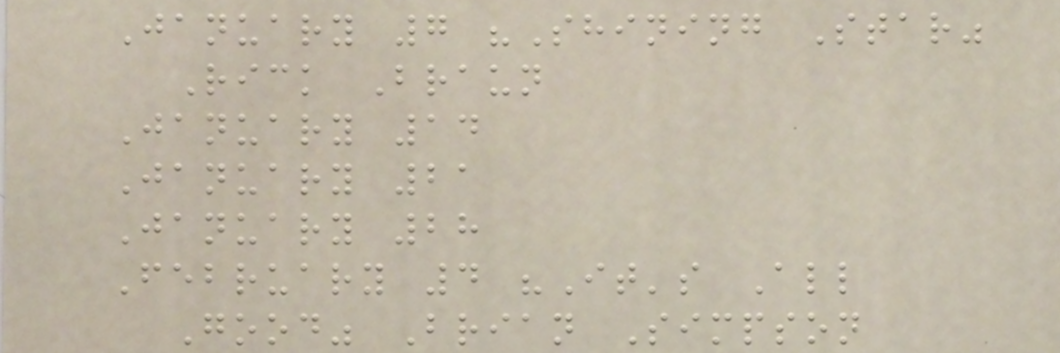January 7 "Shining Star"
Rick Braun
January 14
January 21
January 28
February 4 "It's All
Good" Brian Simpson
